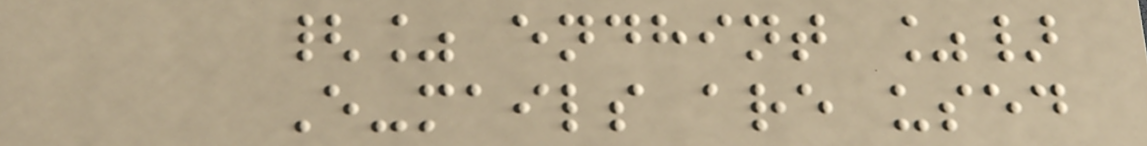{% endhint %}
E-mails are used
